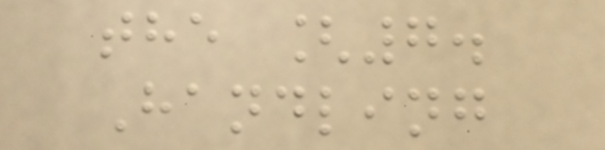the [7.
Handling
